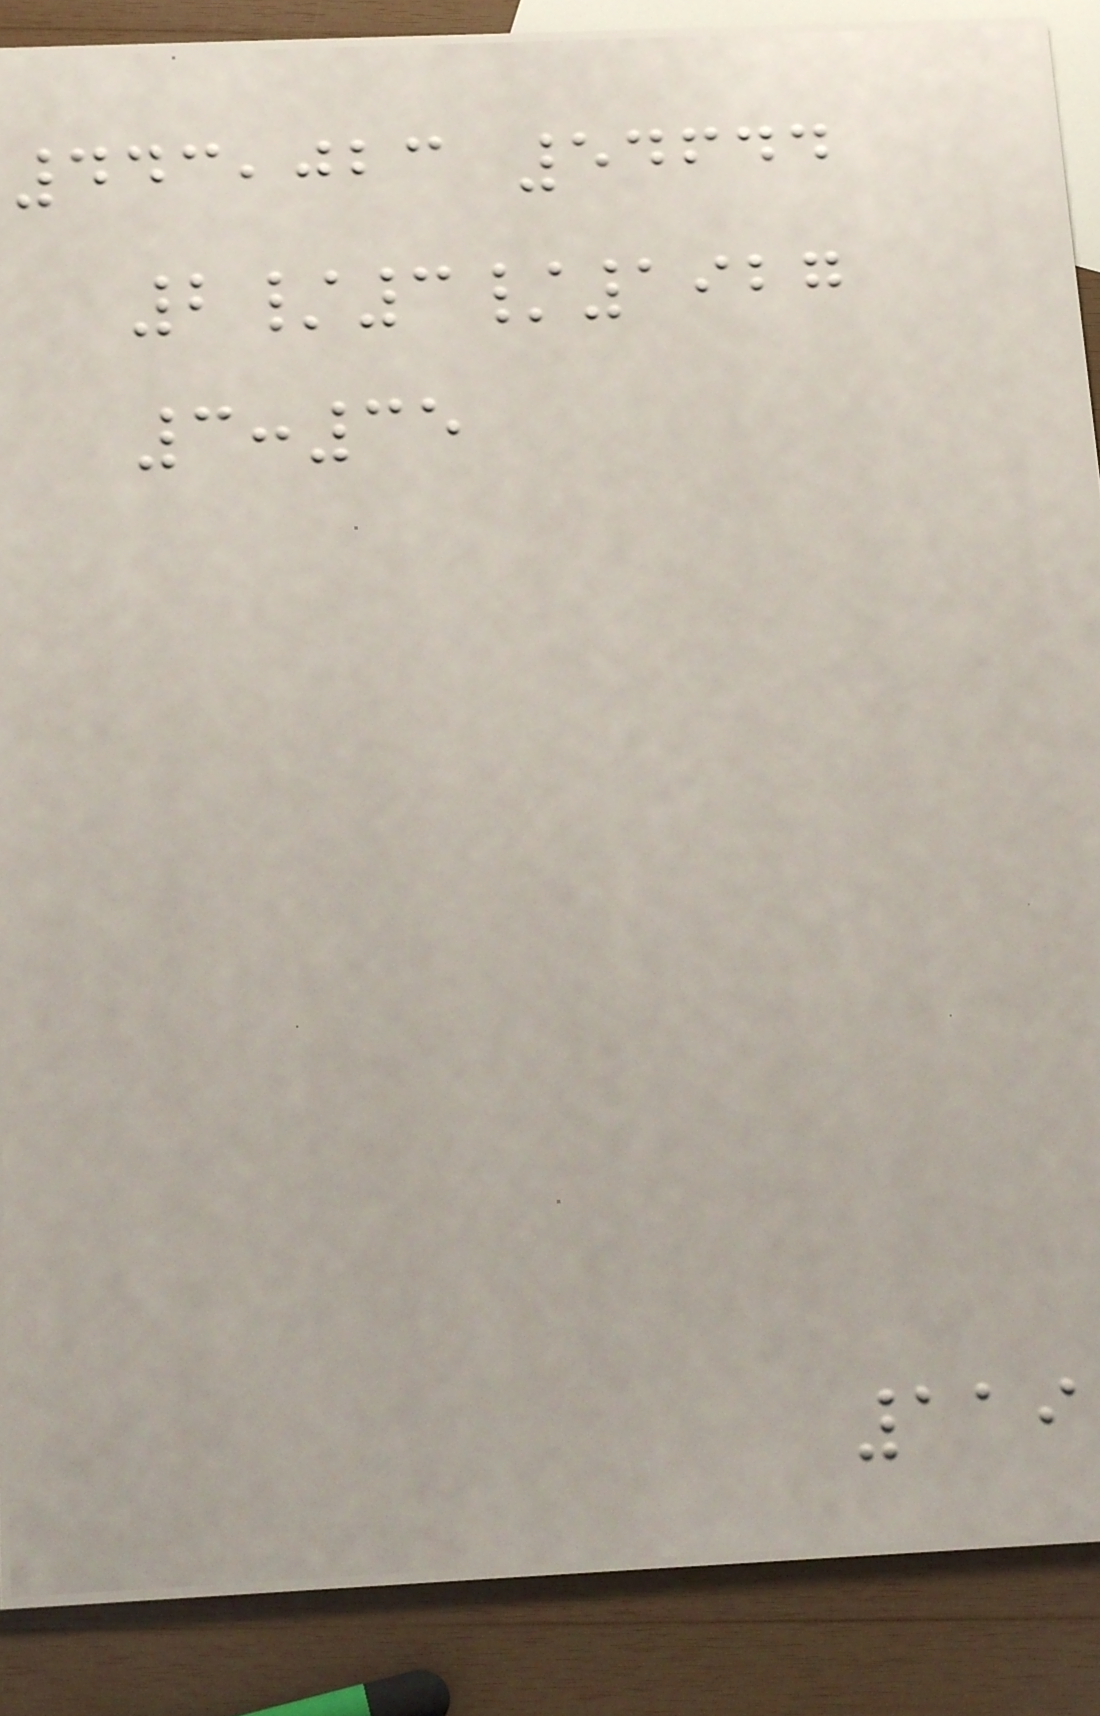443,023 54644
2/3/1927
3:35
119
